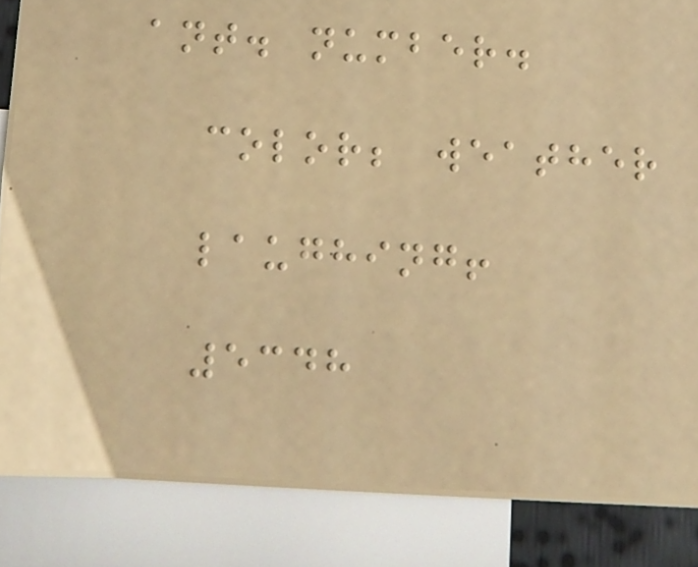ant. number.
color; weather
laughing!
5348
